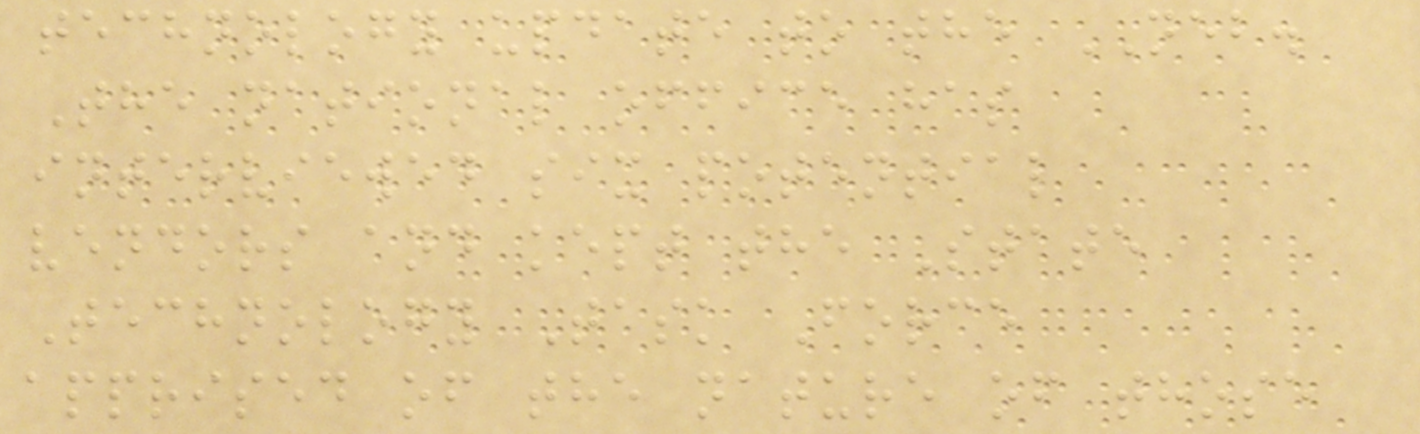technology update to the NEB.
The national office has
interviewed six potential
vendors and kept the State
Technology Task Force
apprised of the nature of those
